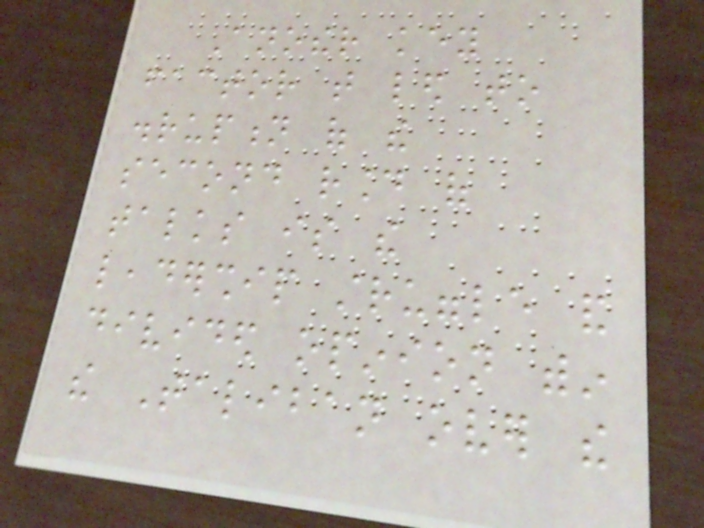Another key
factor that led to
disruption of the
second round of
talks is the
leadership struggle and
divided opinion within
the Taliban over the
